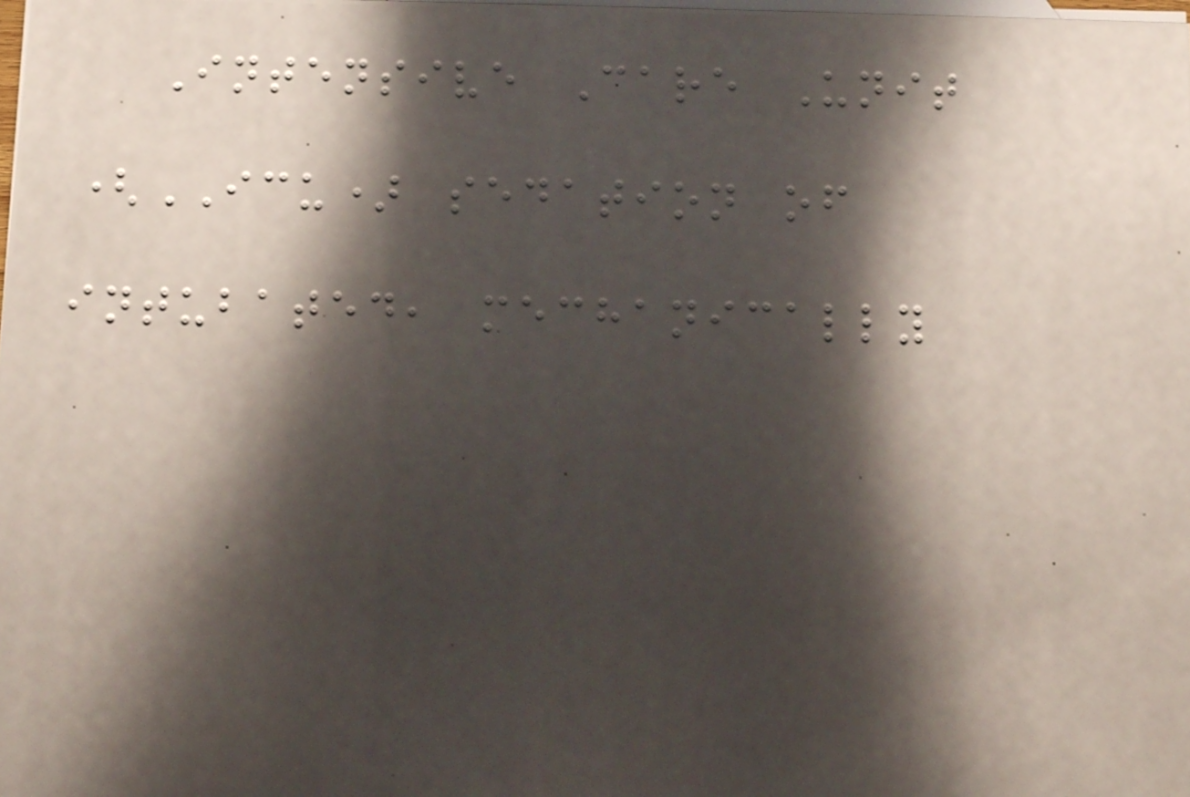Intensive Care Unit
(ICU) sedation of
intubated, mechanically
